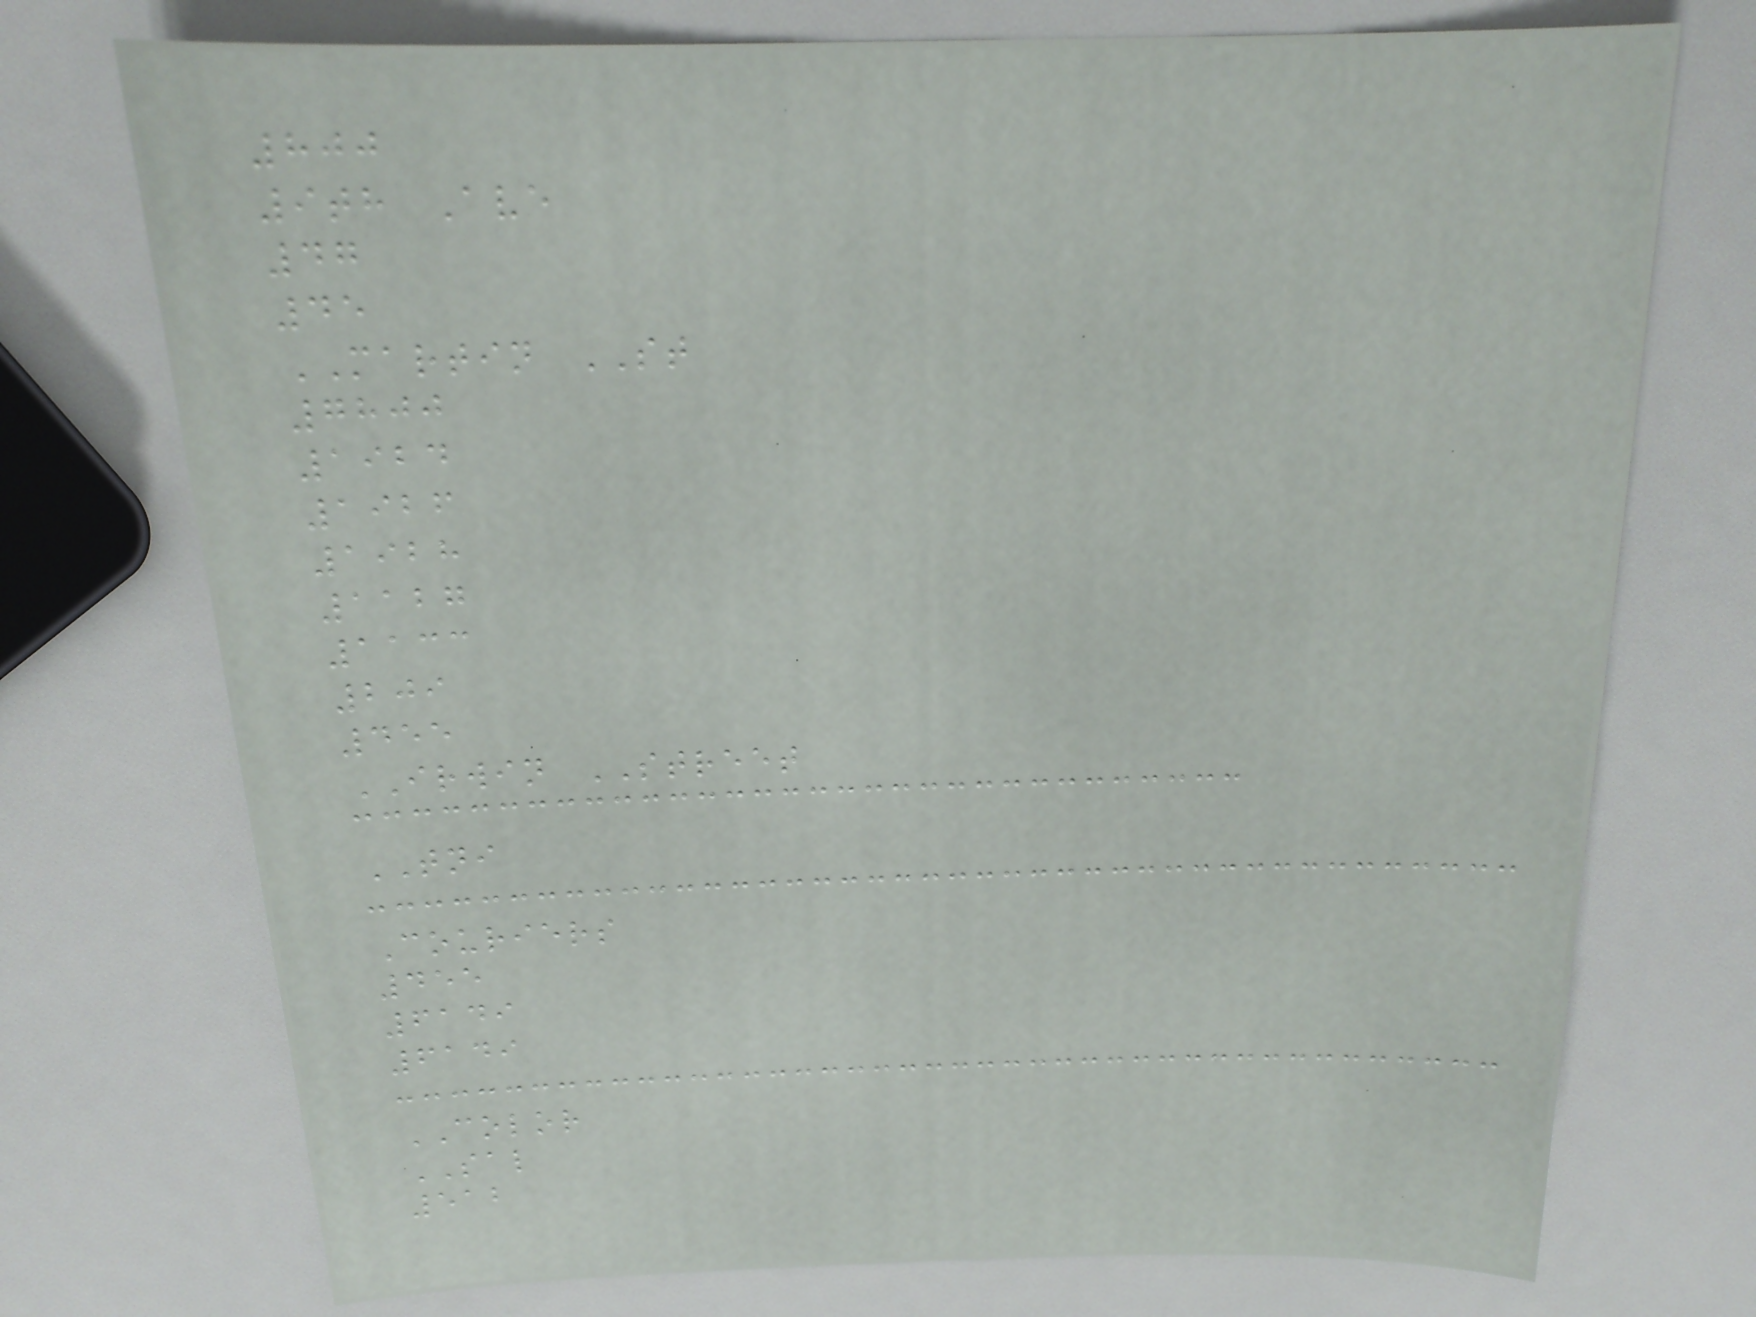800
9th Ave
47
45
MARTIN ST
7800
1924
1926
1928
1127
1133
209
455
IRWIN STREET
TNI
Couriers
455
6149
6149
COLOR
SAL
512
